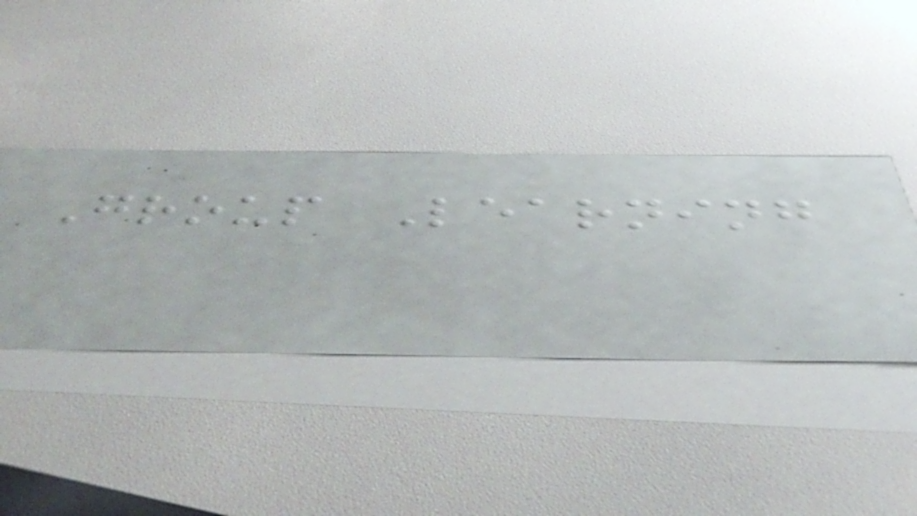Group Learning
